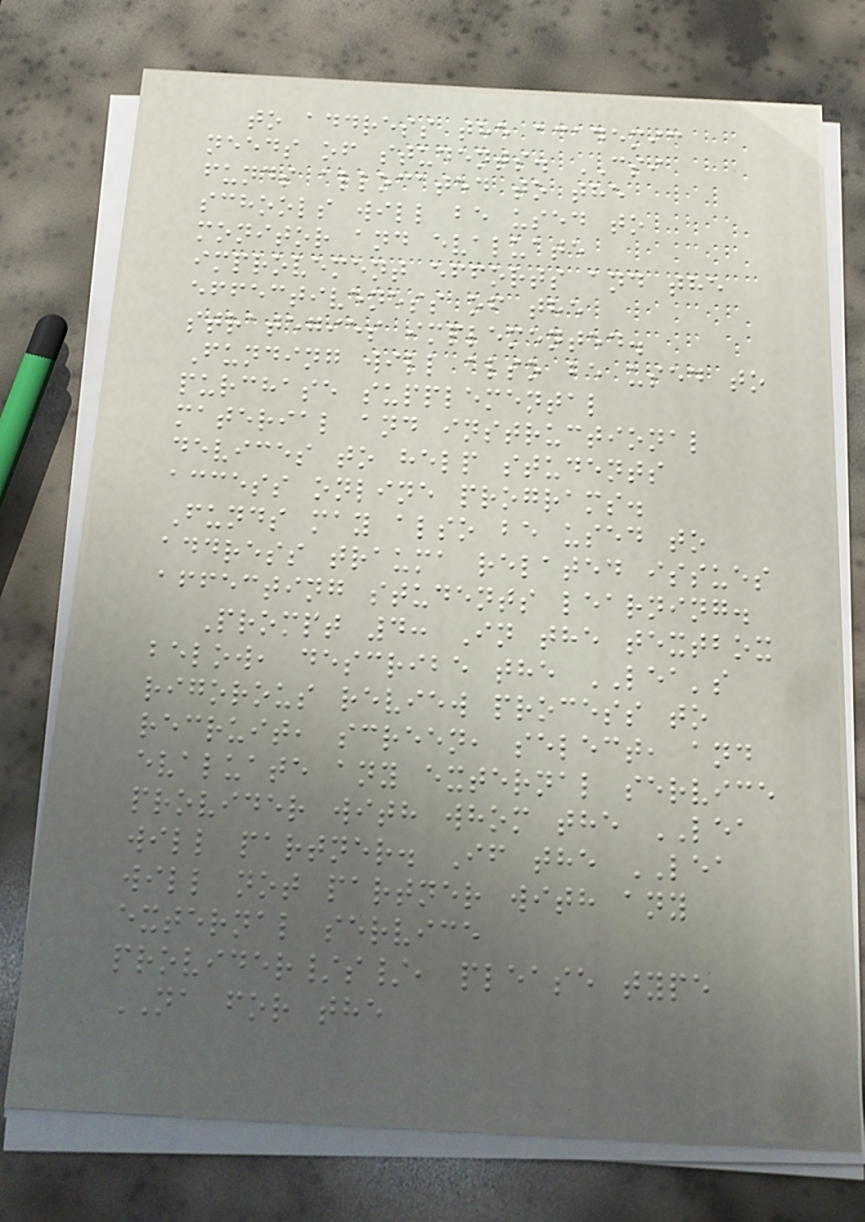to address the academic
needs of students. CSI
funds allocated to the
schools will be used to
monitor and evaluate
improvement efforts and the
effectiveness of the
strategies implemented.
Funding will also be used to
purchase supplemental
material and instructional
devices to help students
access online programs.
Funds may also be used to
address trauma related issues
affecting students learning.
Prompt 4: In the textbox
below, describe the LEA's
rigorous review process to
recruit, screen, select, and
evaluate any external service
provider with whom the LEA
will partner. If the LEA
will not partner with any
external service
provider/s/, please type
NA for the
